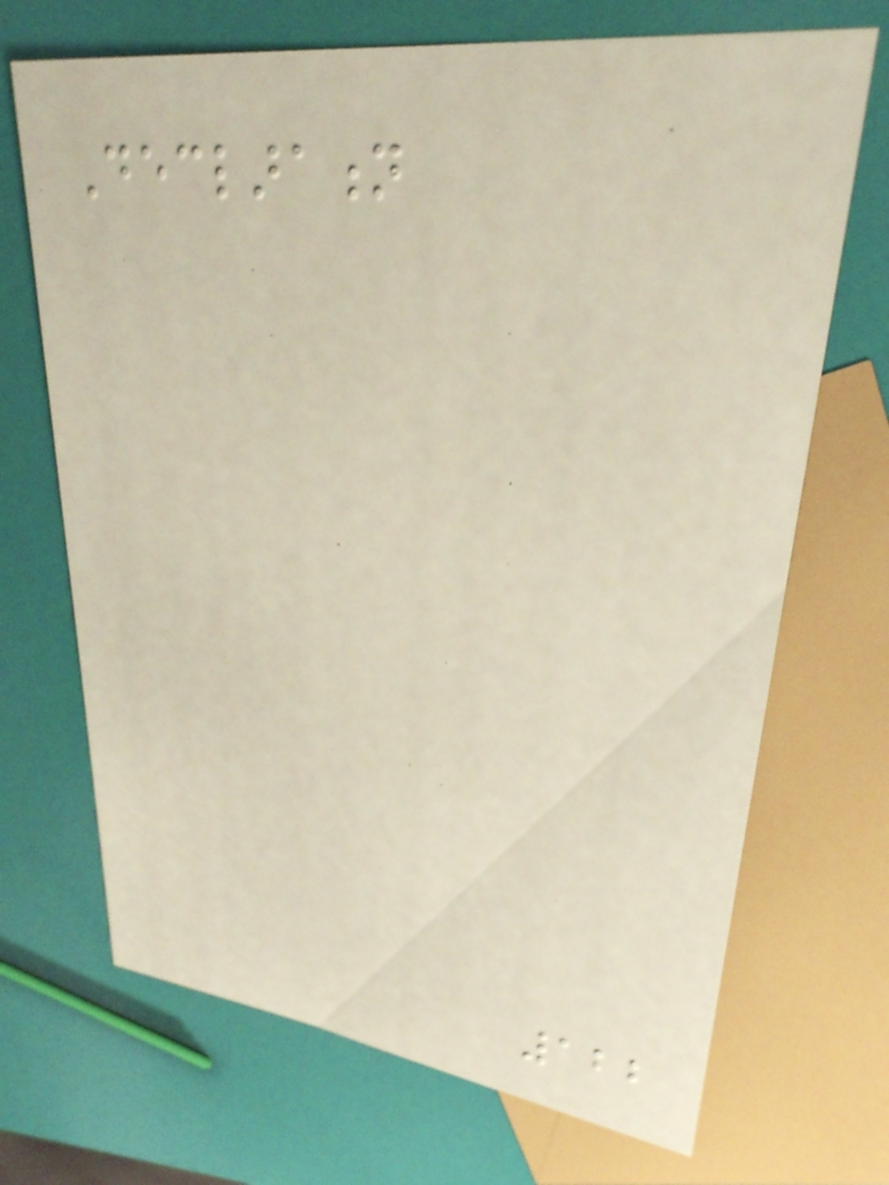Declaration
122
